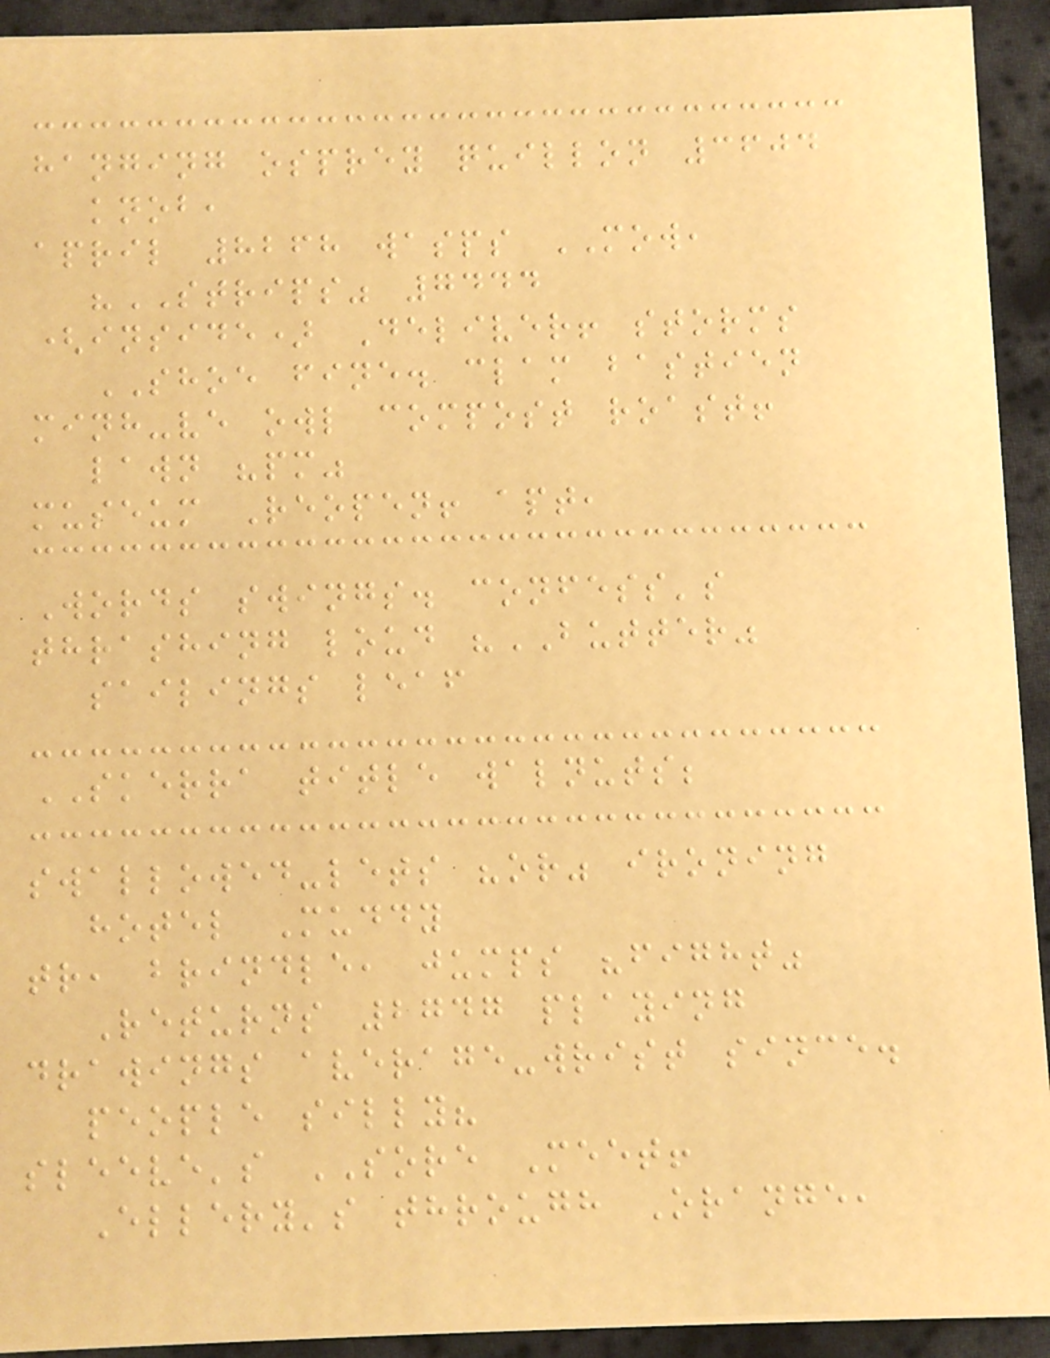hanging osprey quillon 3604
knob,
april 8268 wasps MOW,
"STRIPS" 7444
(inside) Deliver! storms
SHOE fine. clam bastien
minh-ve owl compost roast!
lawn "pm"
museum Reopen! apt,
Words swings. confess's
thrashing loud "BUTTER"
sailings leaf
SKERRA title walnuts;
swallowed-lets "or" ironing
hotel Muddy
tr, brindle, jumps "fight"
Returns 2747 playing
drawings average-wrist since.
people silly?
sleeve's SORE Meet!
Ellery's through Orange,
